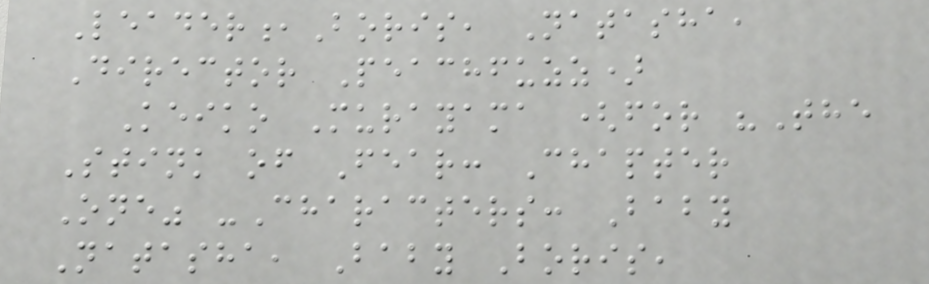Leader,Boris, Natasha,
Director Peachfuzz)
Keiko Murayama (for "The
Stink of Fear: Chapter
One" -Characters: Baby
Natasha, Baby Boris,
